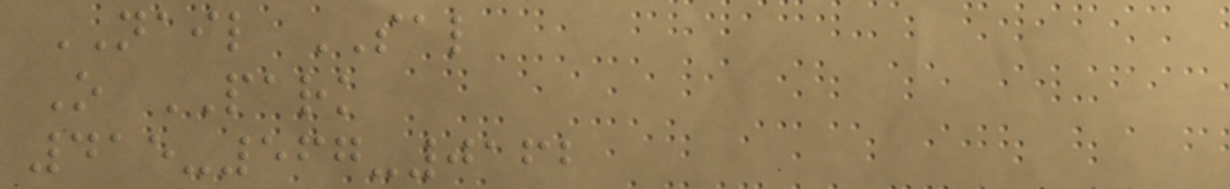NAIL SAL
O PARK
415-567-0162
